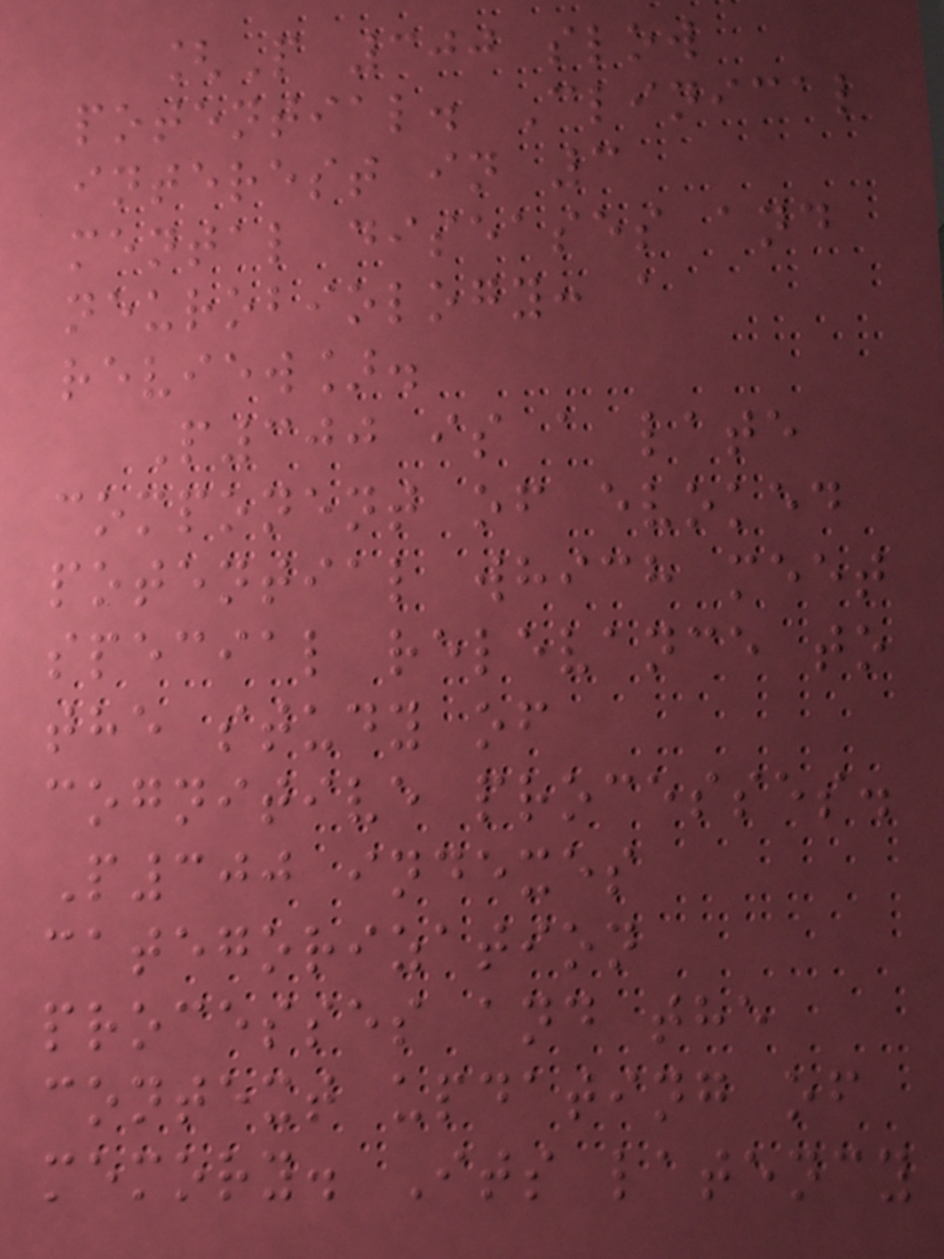[P 300 slow
potential. Clinical
interest in 3
mental diseases and
neurobiology: a
review].
P300 is a late
component of evoked
potential which meet
special relevance to
the study of
cognitive processes.
P300 indexes
categorization
processes and the
context updating of
memory. Its latency
